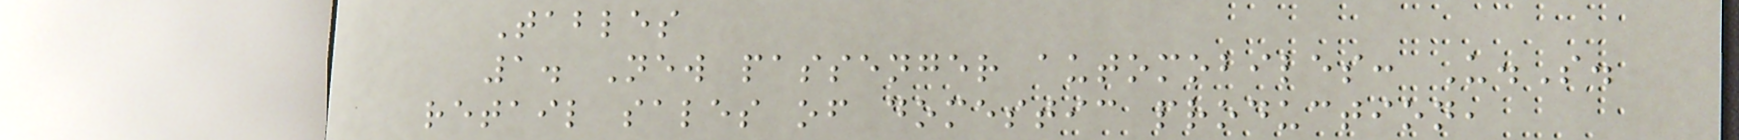Tables
1. New passenger automobiles: U.S.
retail sales of domestic production,
